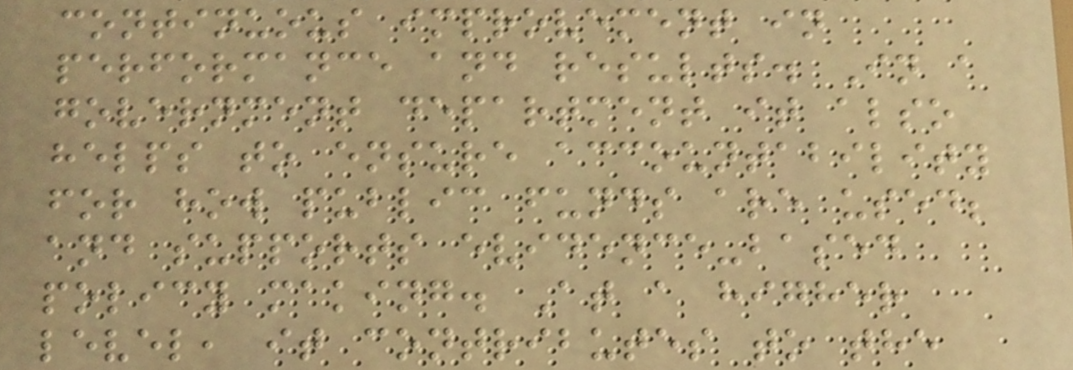continuous improvement in
performance and results. In a
government department it also
helps to ensure accountability
for how public funds are used;
and supports evidence-based
policy making. At a higher
level, it contributes to the
